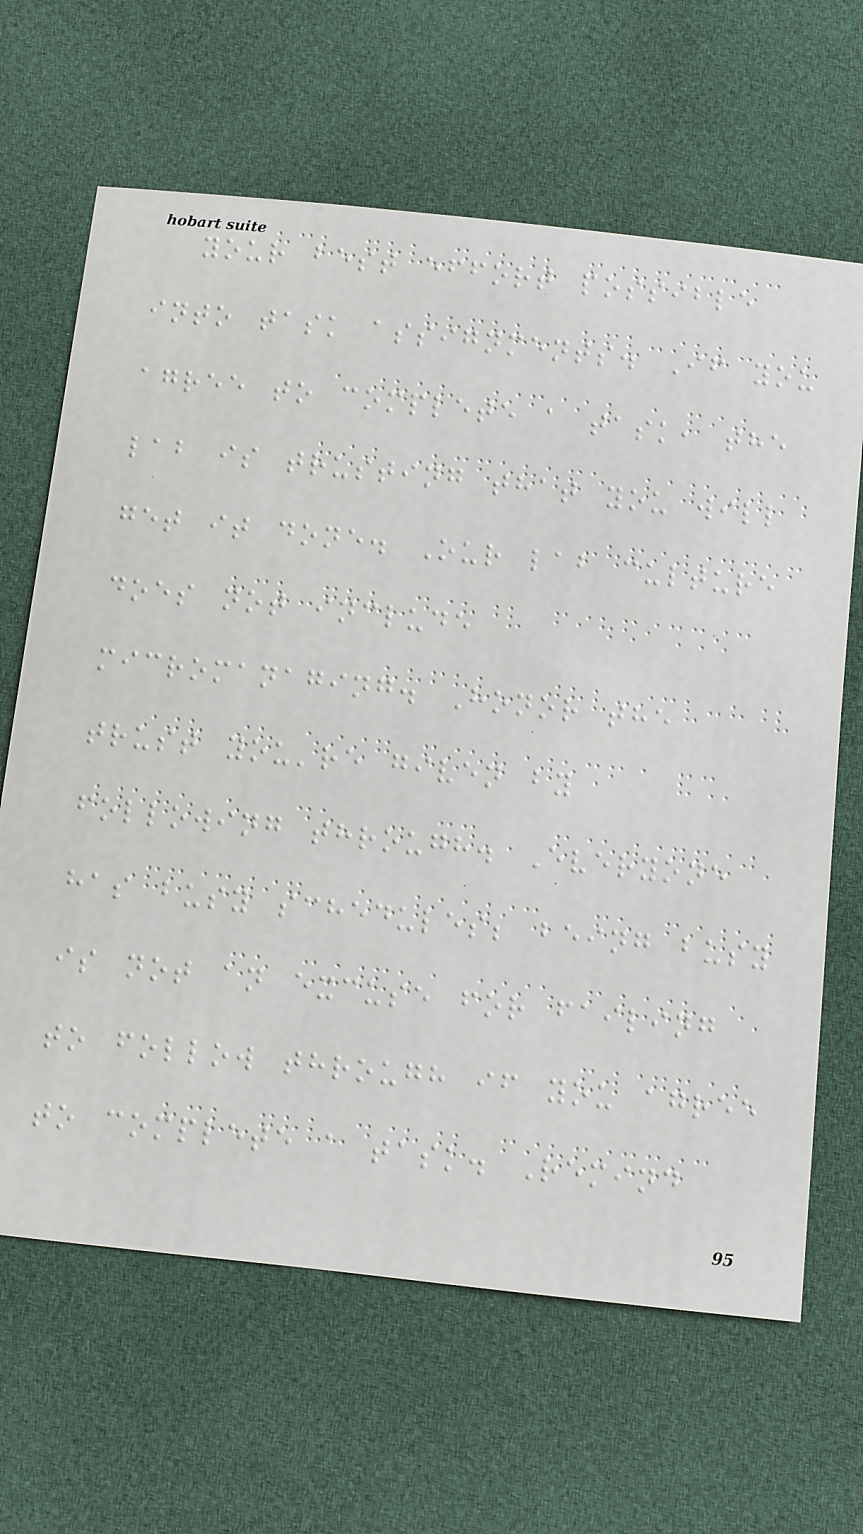your best effort possible
into task assignments. If you
agree to complete a task, the
lab is trusting that you will
get it done. Our lab culture
does not include
micromanaging. Honor the
trust you're given by
following through. Everyone
has busy schedules; being busy
is not an excuse for failing
to follow through if you agree
to complete a task. Remind
